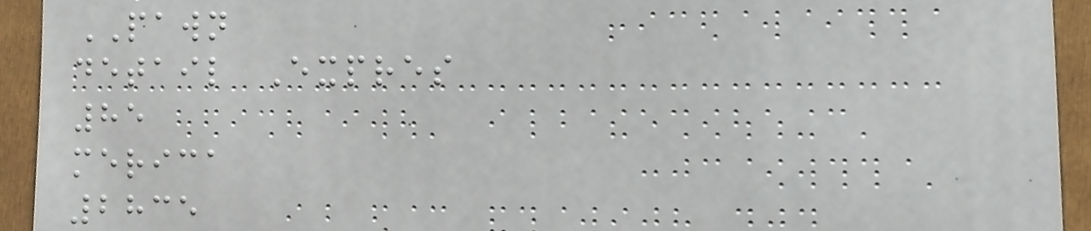PAWN
detail Expres
85
merica
2835
